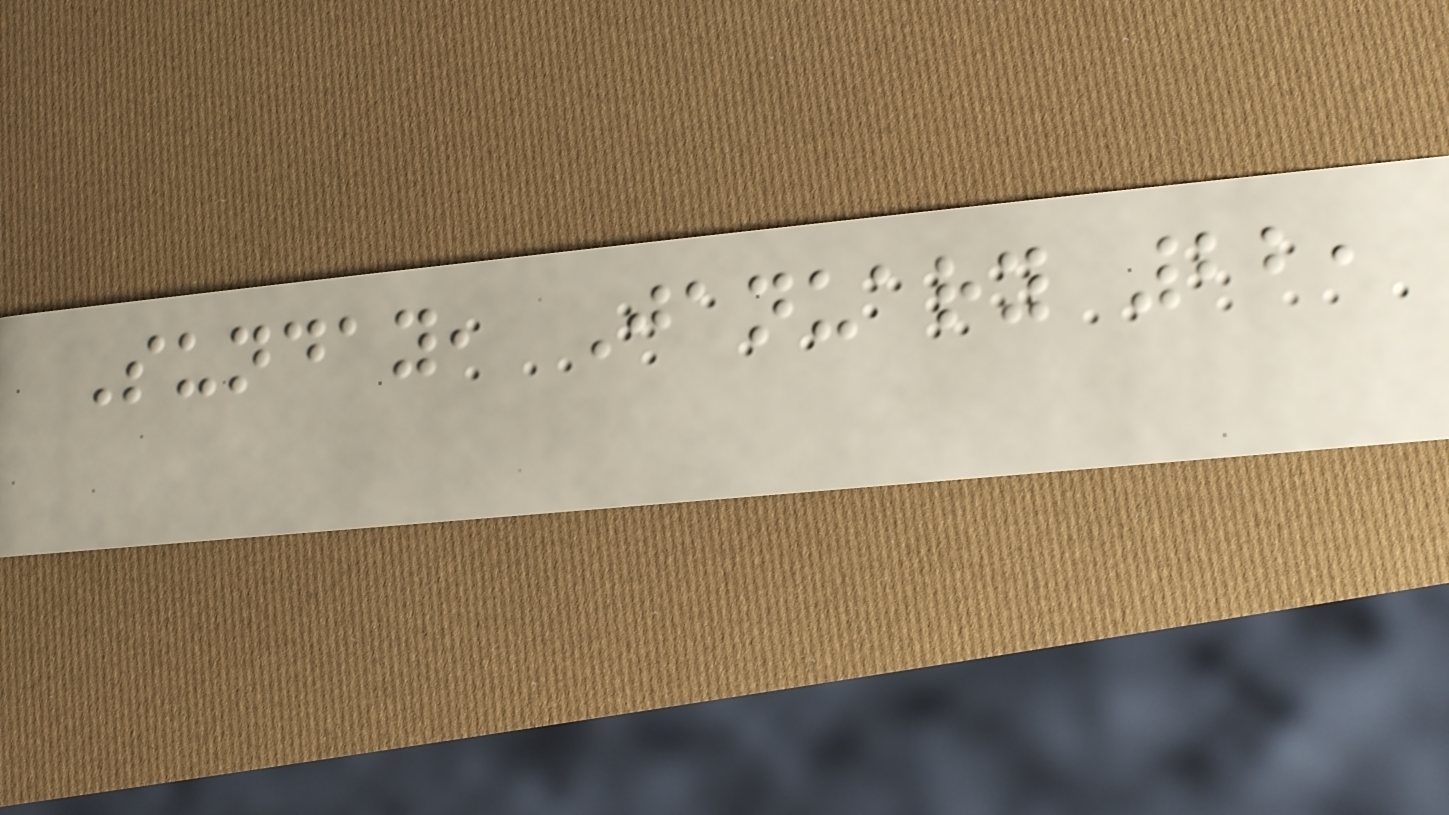Sunday, January 22,
